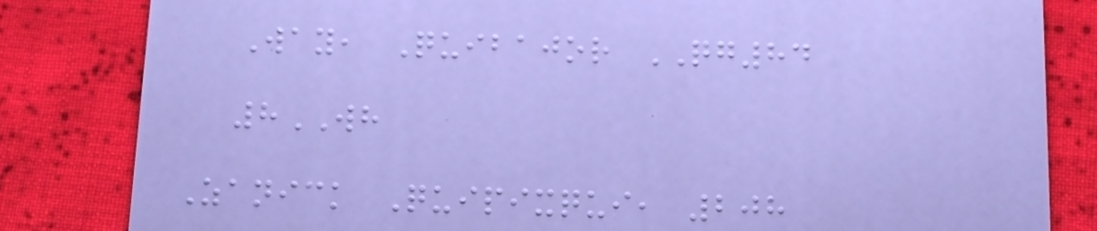Way, Quibajor QG84
8WH
Zanick Quipixqui, 208
